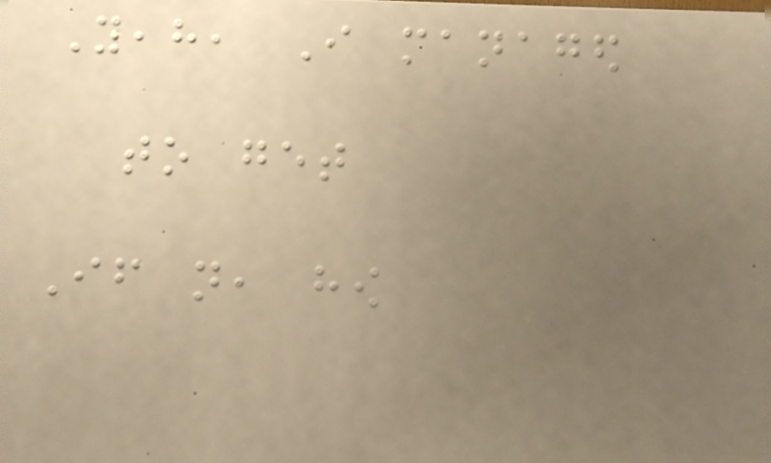Yeah, I managed
to get
If not, how
